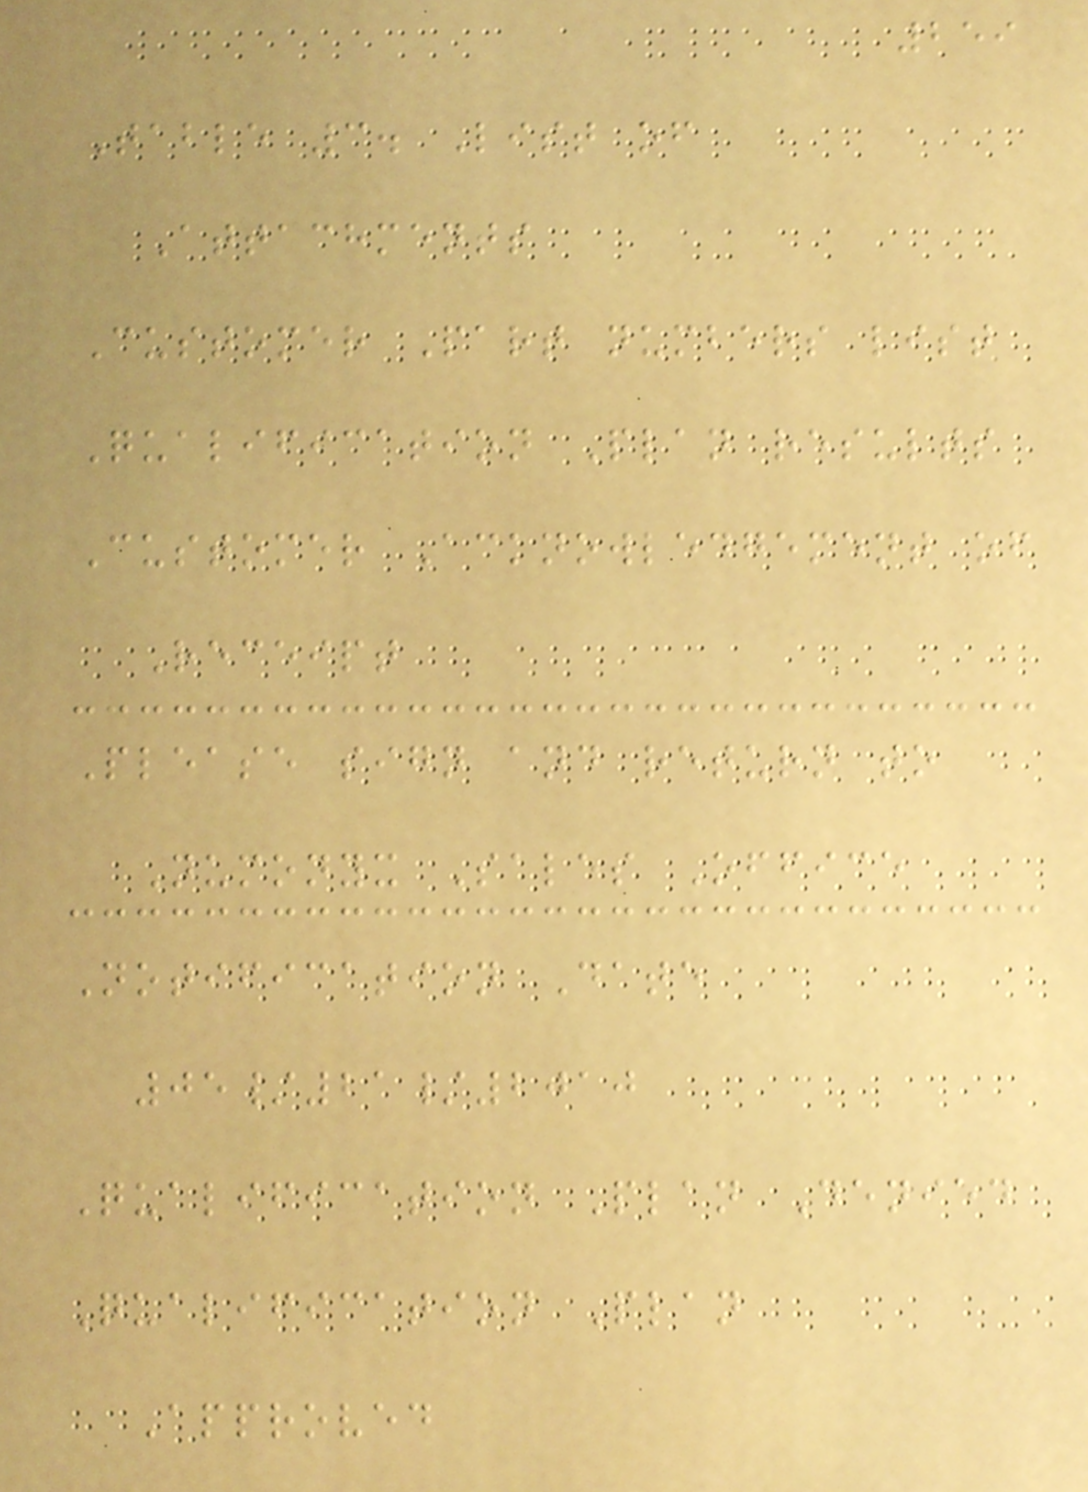259
Table 3. List of
Attachments
Customer Part numbers list
Qualification Plan results
Customer Acknowledgement of
Receipt
Please sign and return to
Numonyx Sales Office
Notification Date
05/21/2010
Qualification Plan Denied
Qualification Plan
Approved
